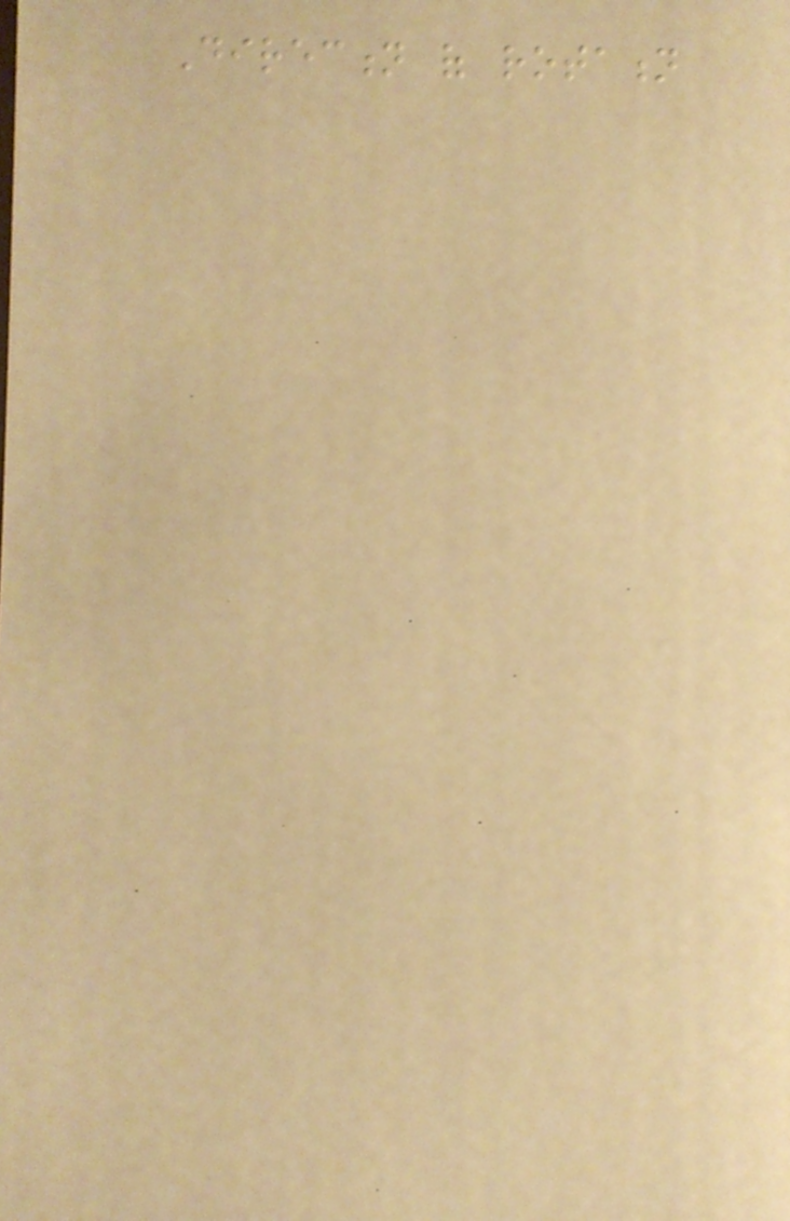Direction of rotation
